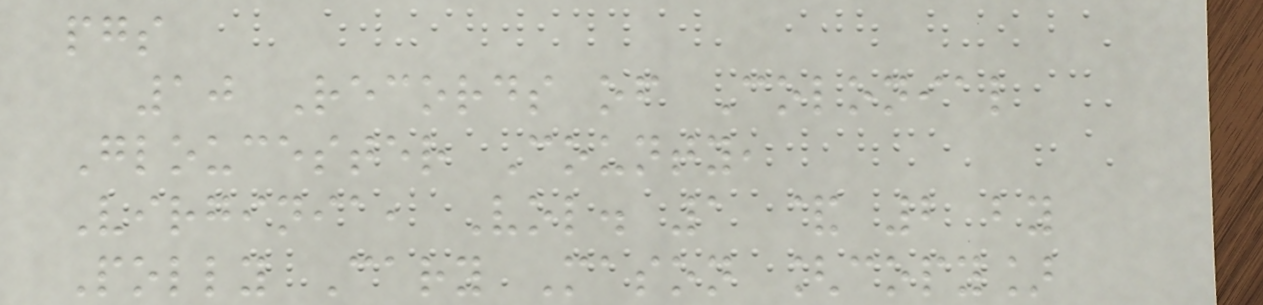pgs
10 Records of Colonial
Gloucester County,
Virginia, Vol. 1 & 2 by
Polly Cary Mason [copy]
